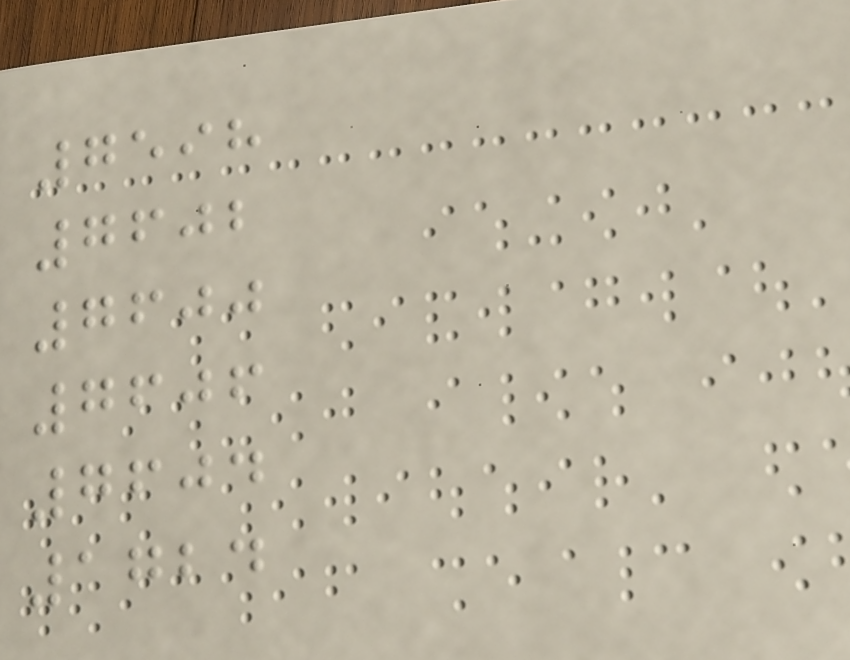7598
7602
7600
7606
7604
1724
